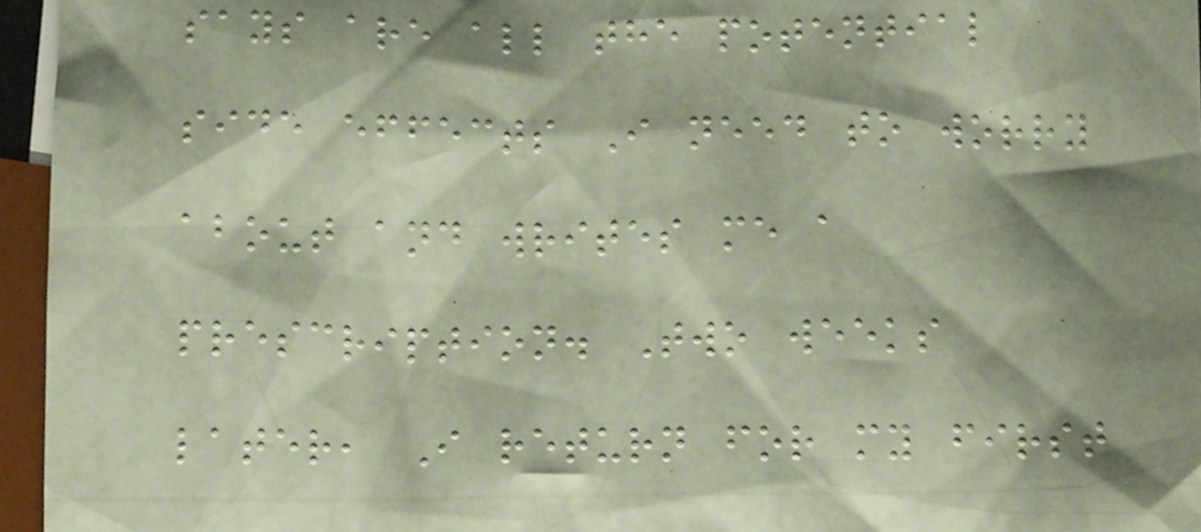says are all the potential
side effects I need to worry
about and writes me a
prescription. Two weeks
later, I return for my first
